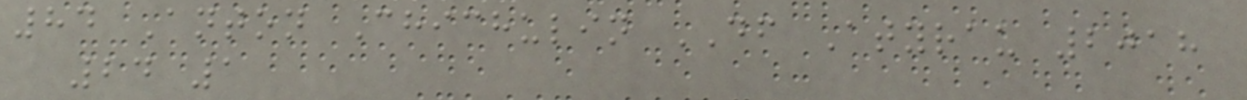84 Anton Chichulin DF Atyrau 2018
24 1
